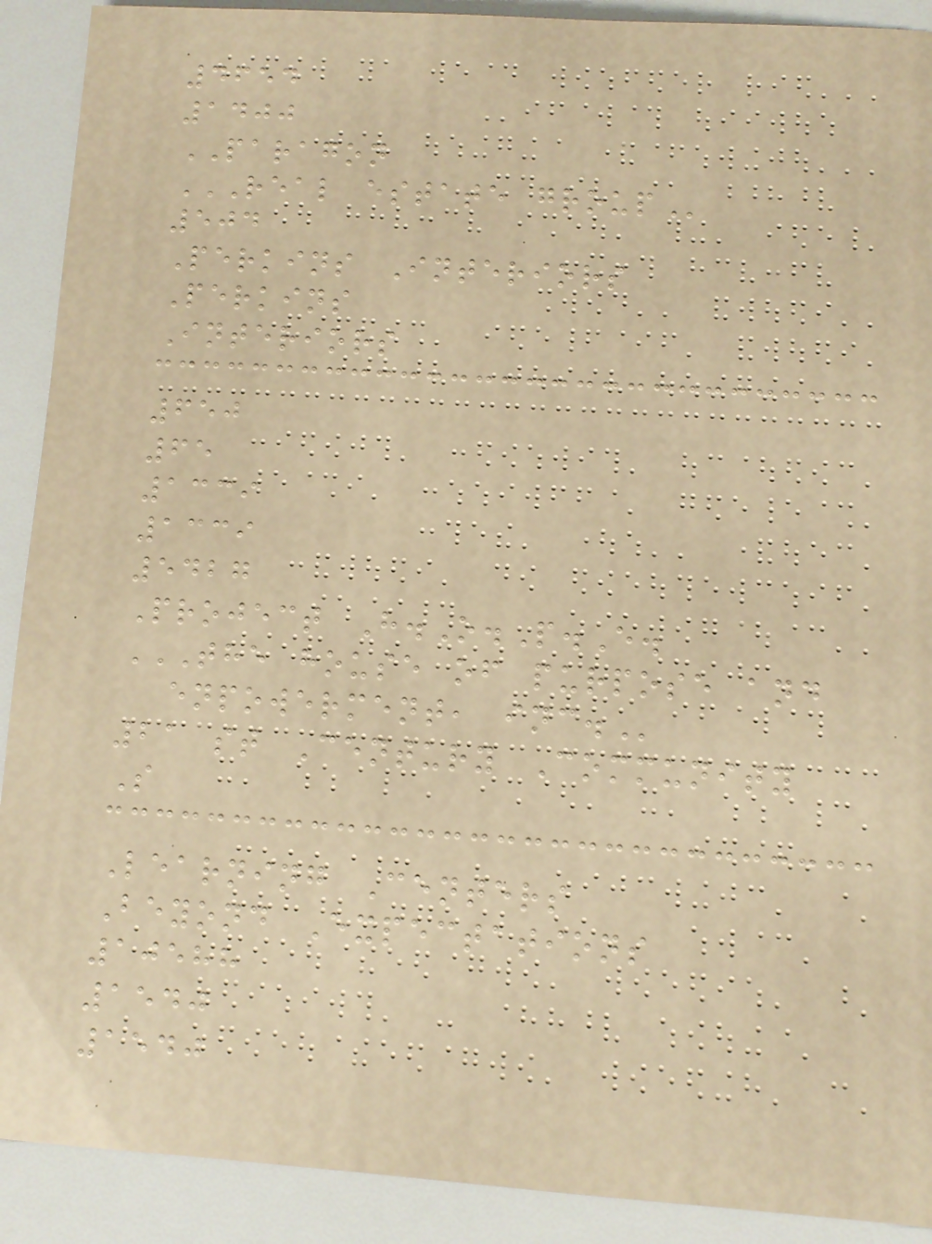4654
1400
PARAGON
REAL ESTATE GROUP
504
Perkins Interiors
Perkins
Interiors
650
65
1339
1339
5427
Project H.O.P.E.
THE HOUSE OF PURPOSE AND
ENPOWERMENT, INC.
21 st Century Community
S
Learning Centers
Beyond Expectations
10588
1540
1540
